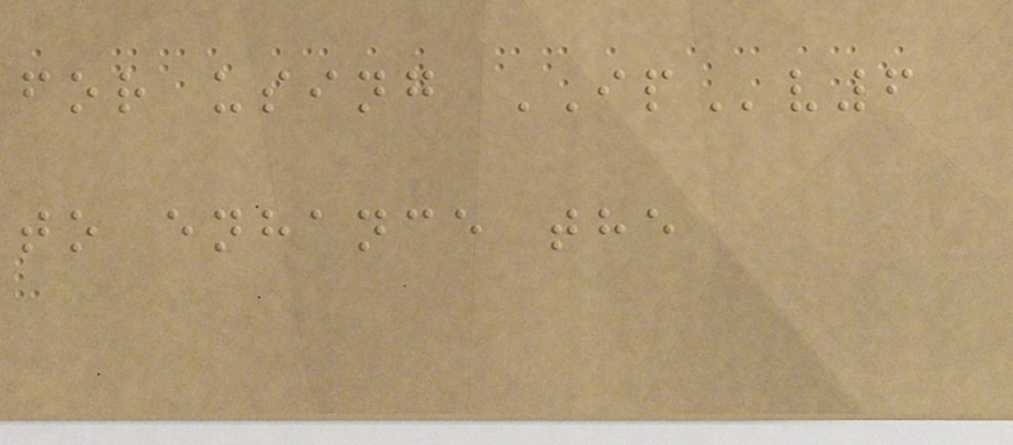for using IPv6
to enhance the
